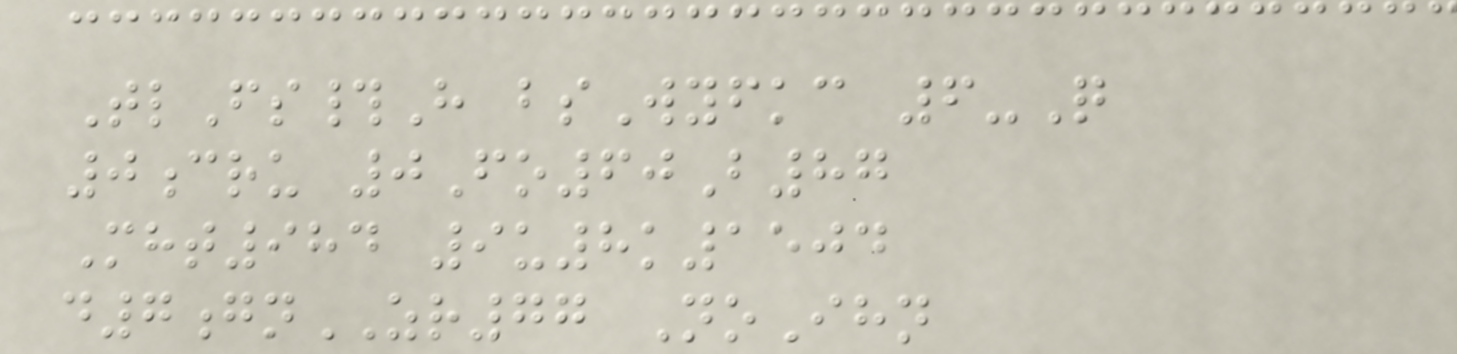TlFs#H bsWyfkc 6-Q
0cru 0Fo60B87
Mht984 9u8k1504
d7gnZR77 NoIhn
